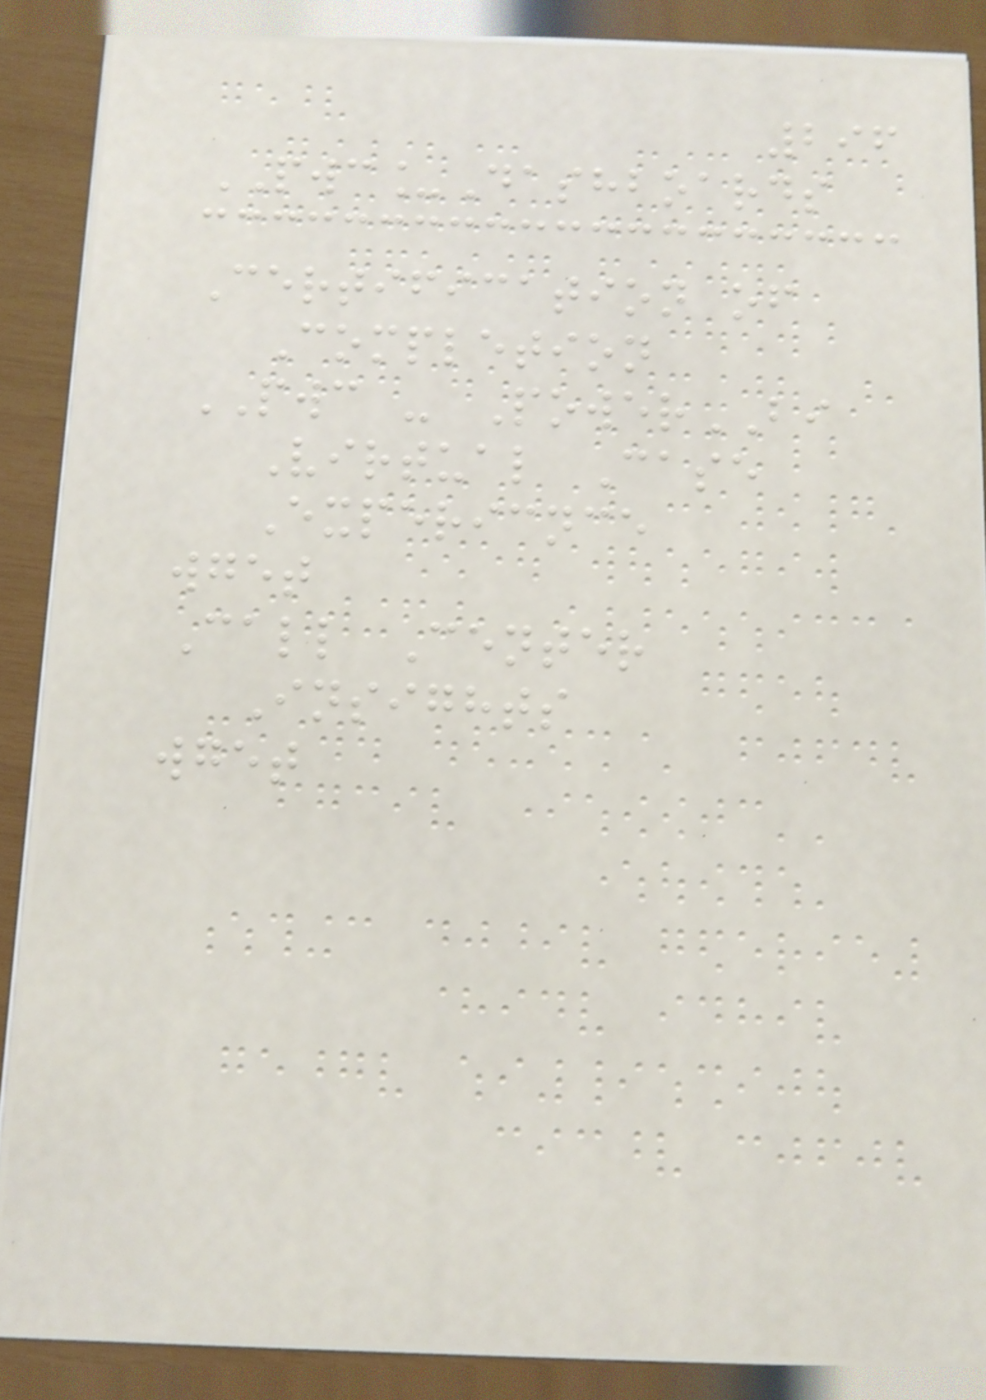296
PWC_Dashboards
Certification of
Completion
PWC - PowerBI
Virtual Case
Expericnce
wget
Call Center
Insights
wget
